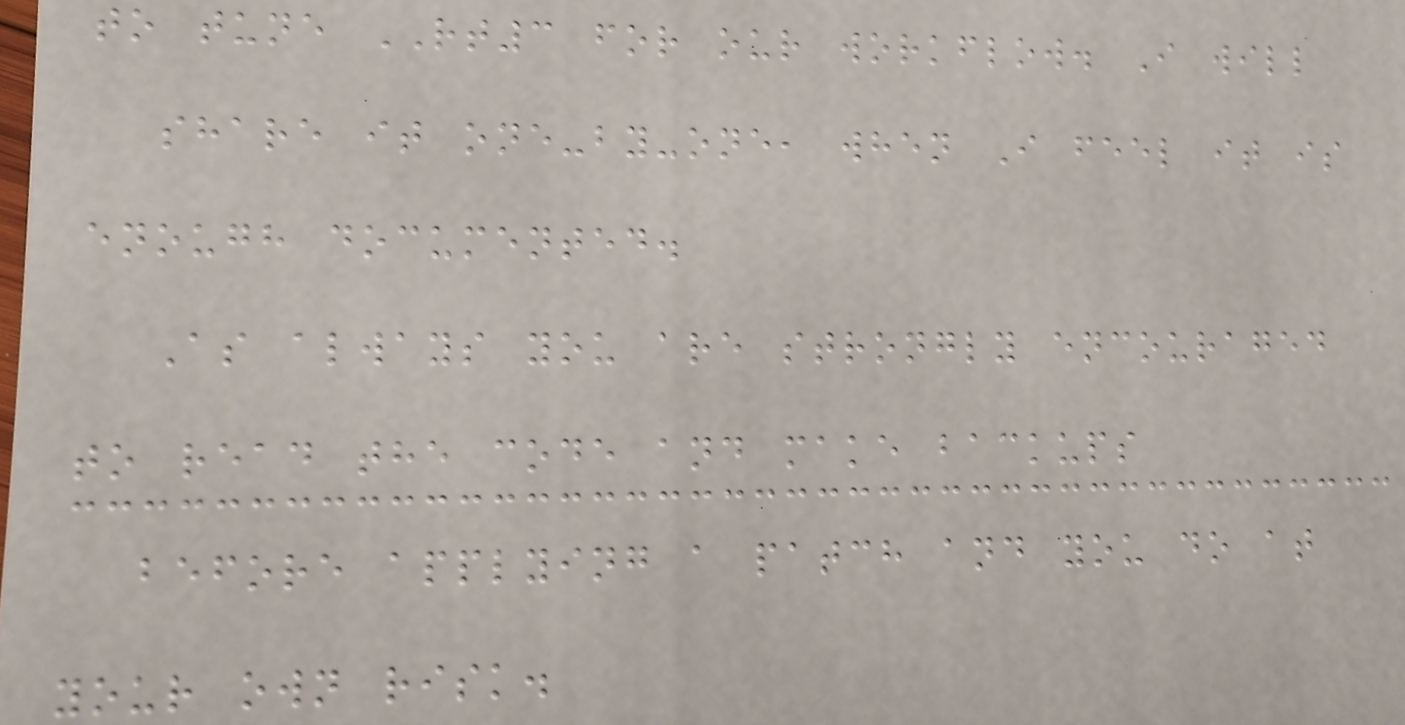to tune RT3 for our workflow. I will
share it one-by-one, when I feel it is
enough documented.
As always you are strongly encouraged
to read the code and make backups
before applying a patch and you do at
your own risk.
